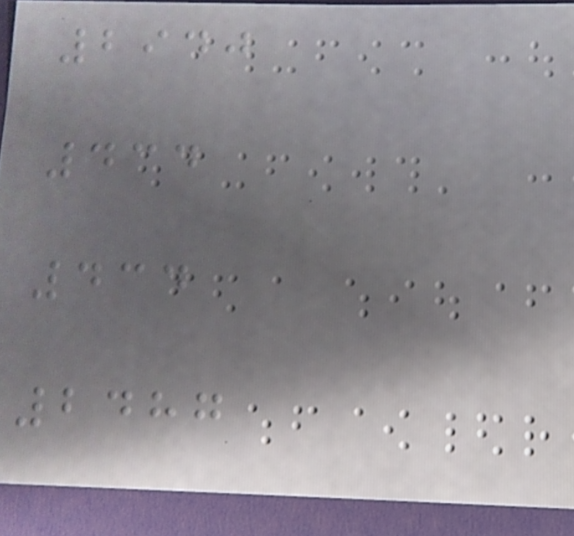2940
434
434
2487
